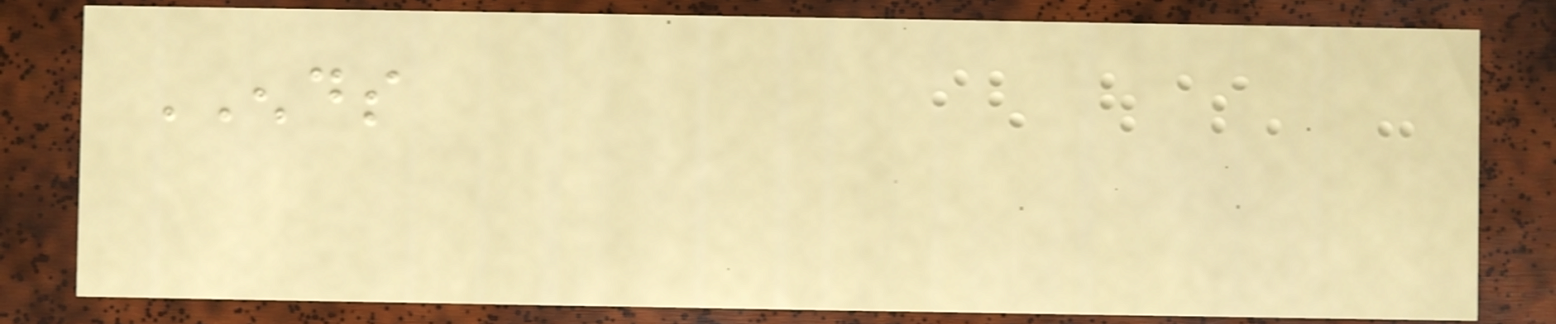ENDS
